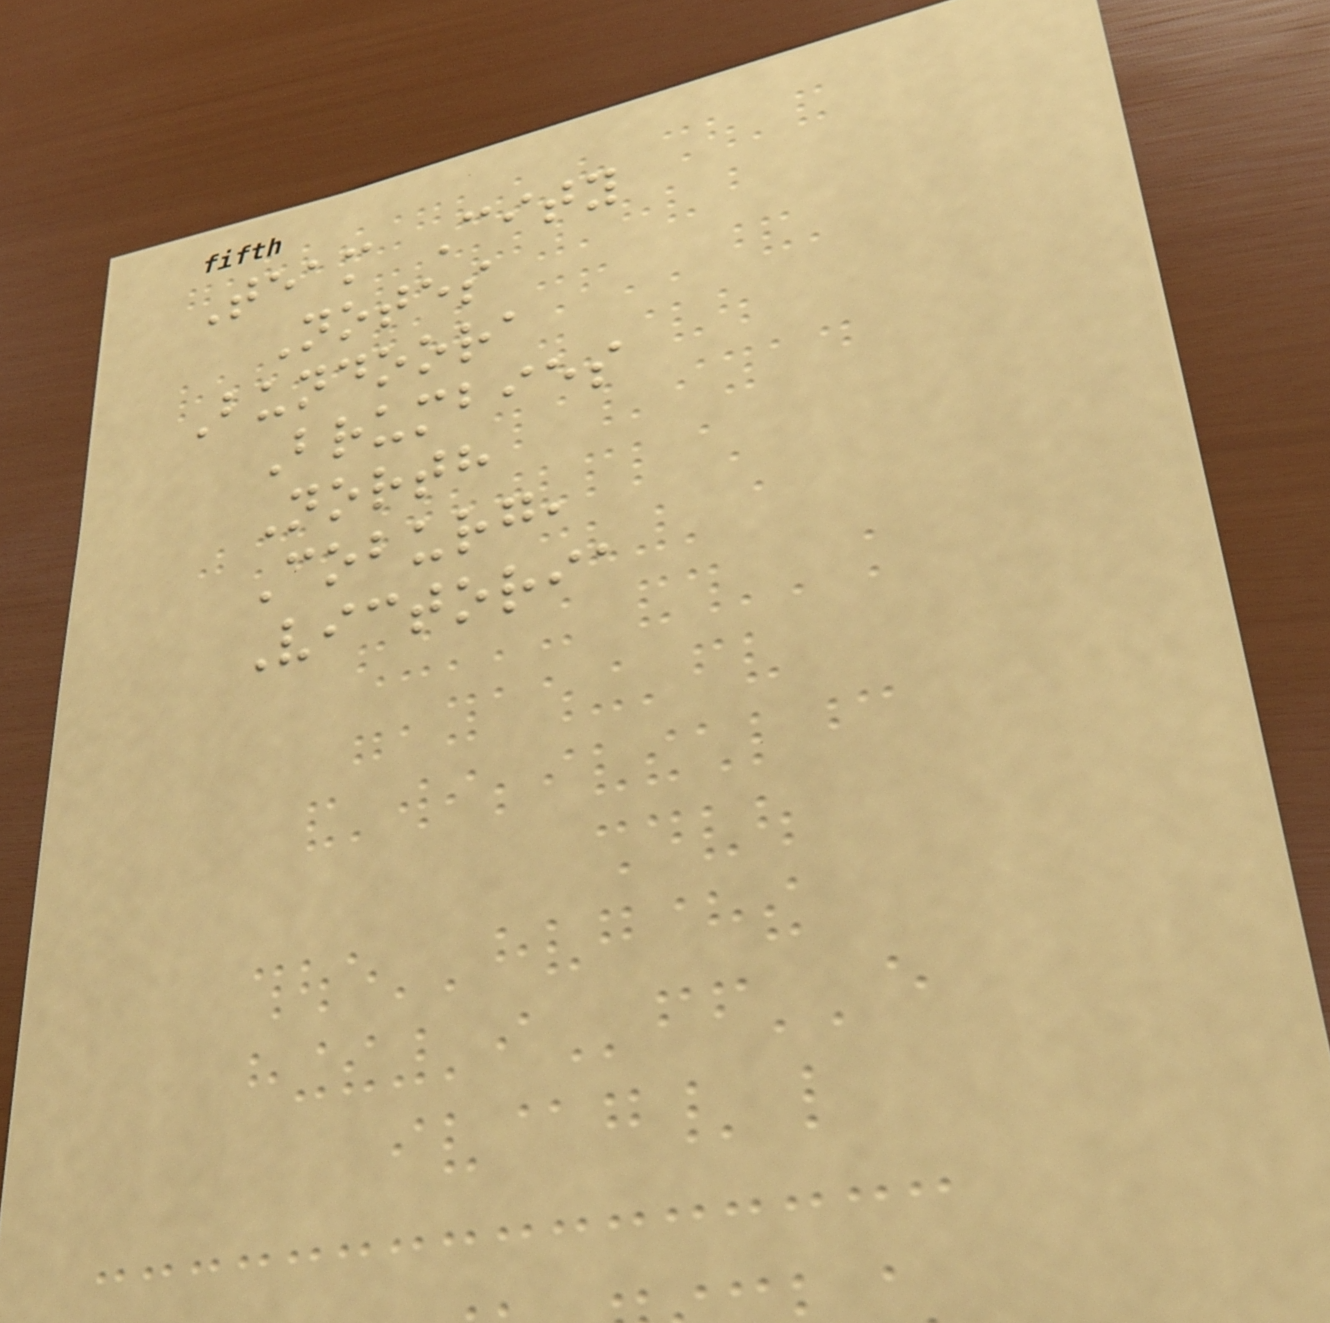Team City
Notes
Bundoora
Brumbies
North
Coburg,
Victoria
